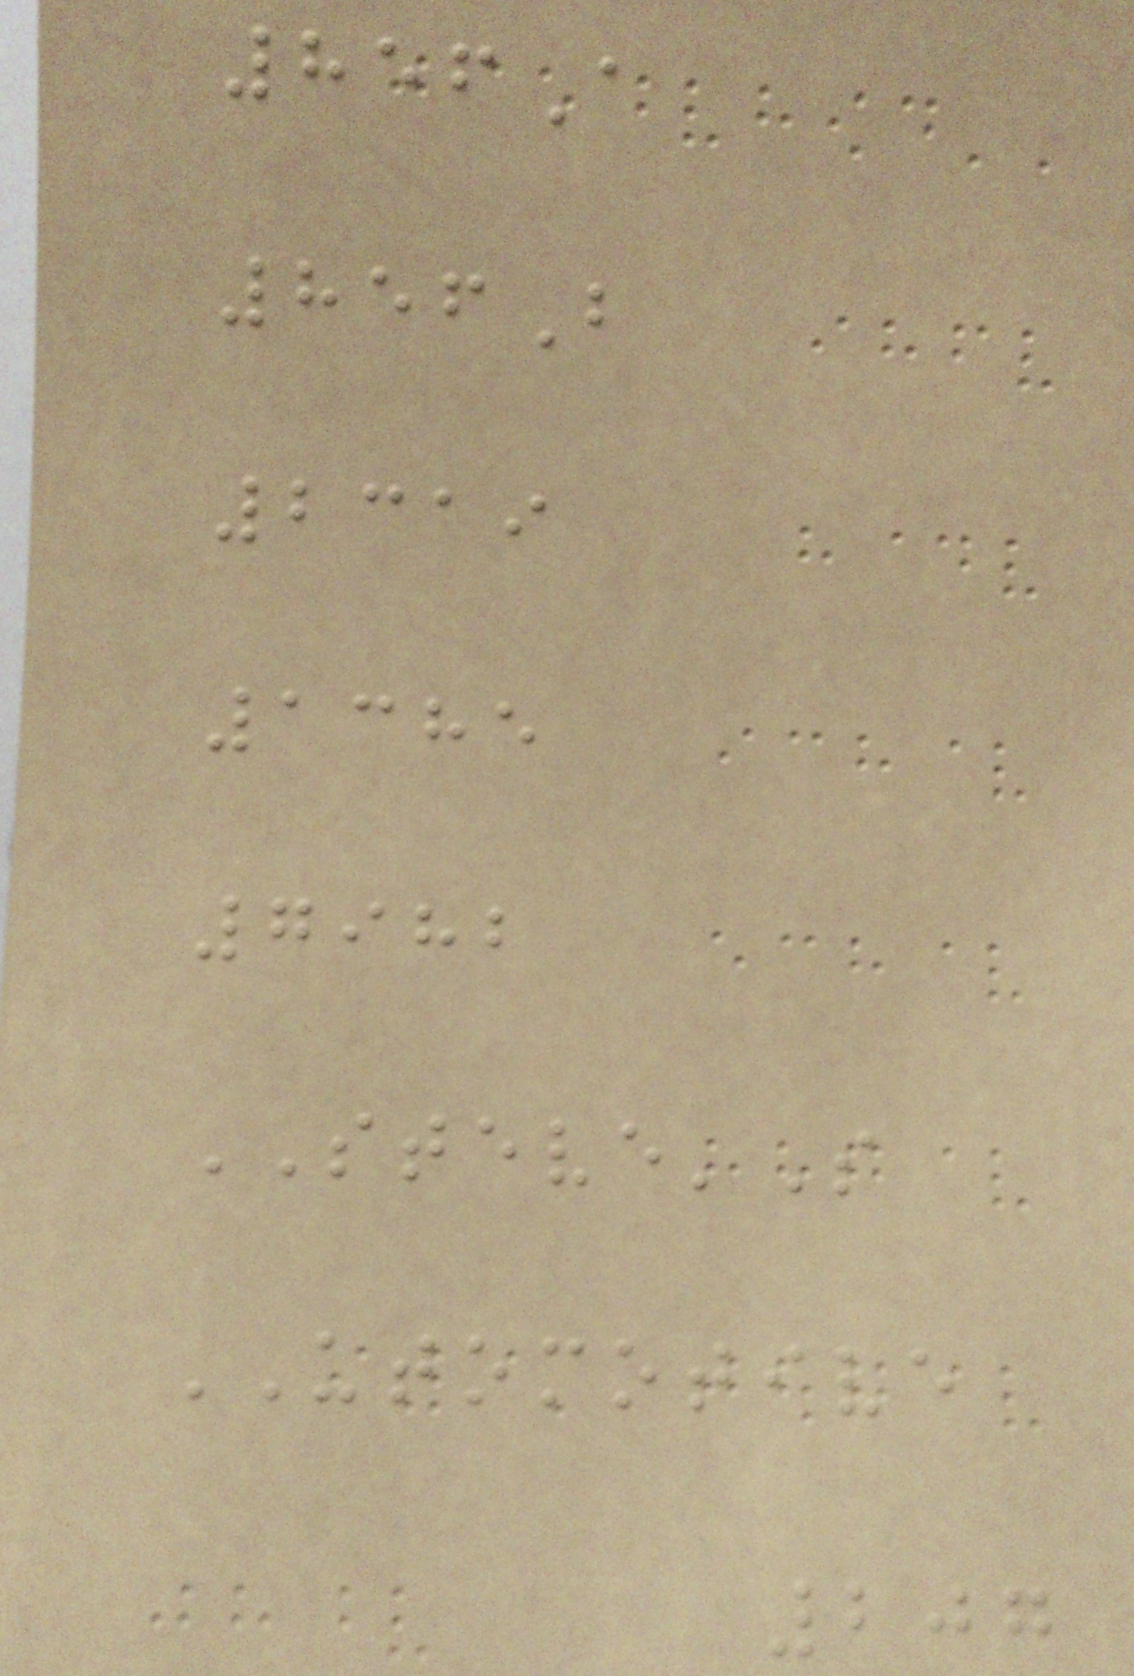856A
856B
2319
1385
7982
STEVE'S
UTOMOTIVE
207
